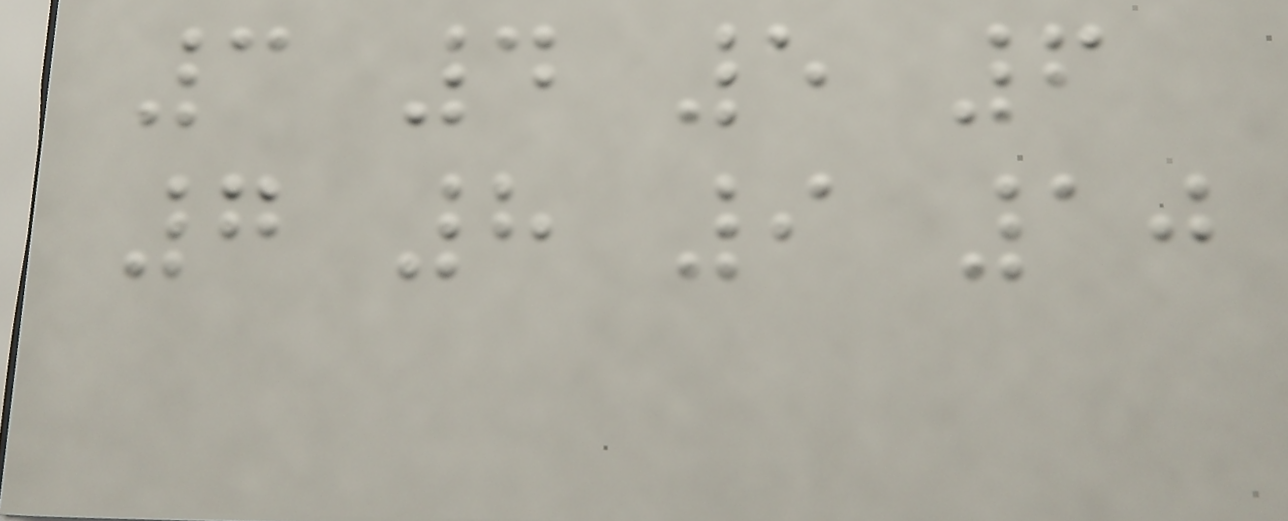3 4 5 6
7 8 9 10
